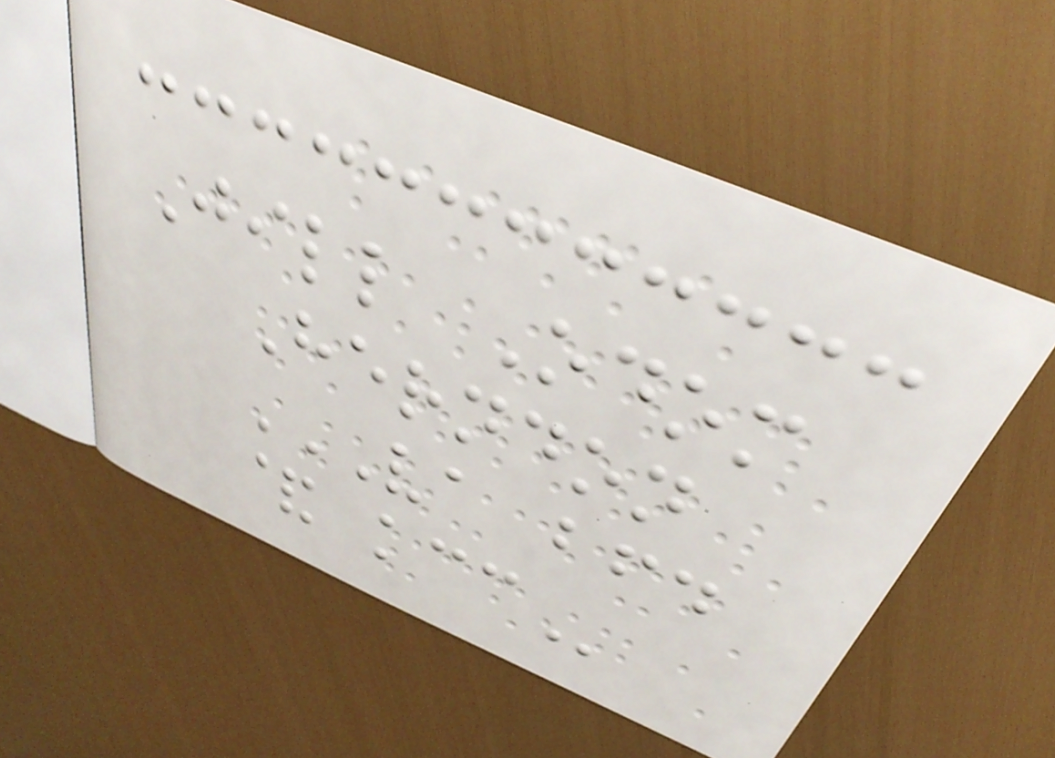Jill Odom
Herndon
VA BFD
& KCC
